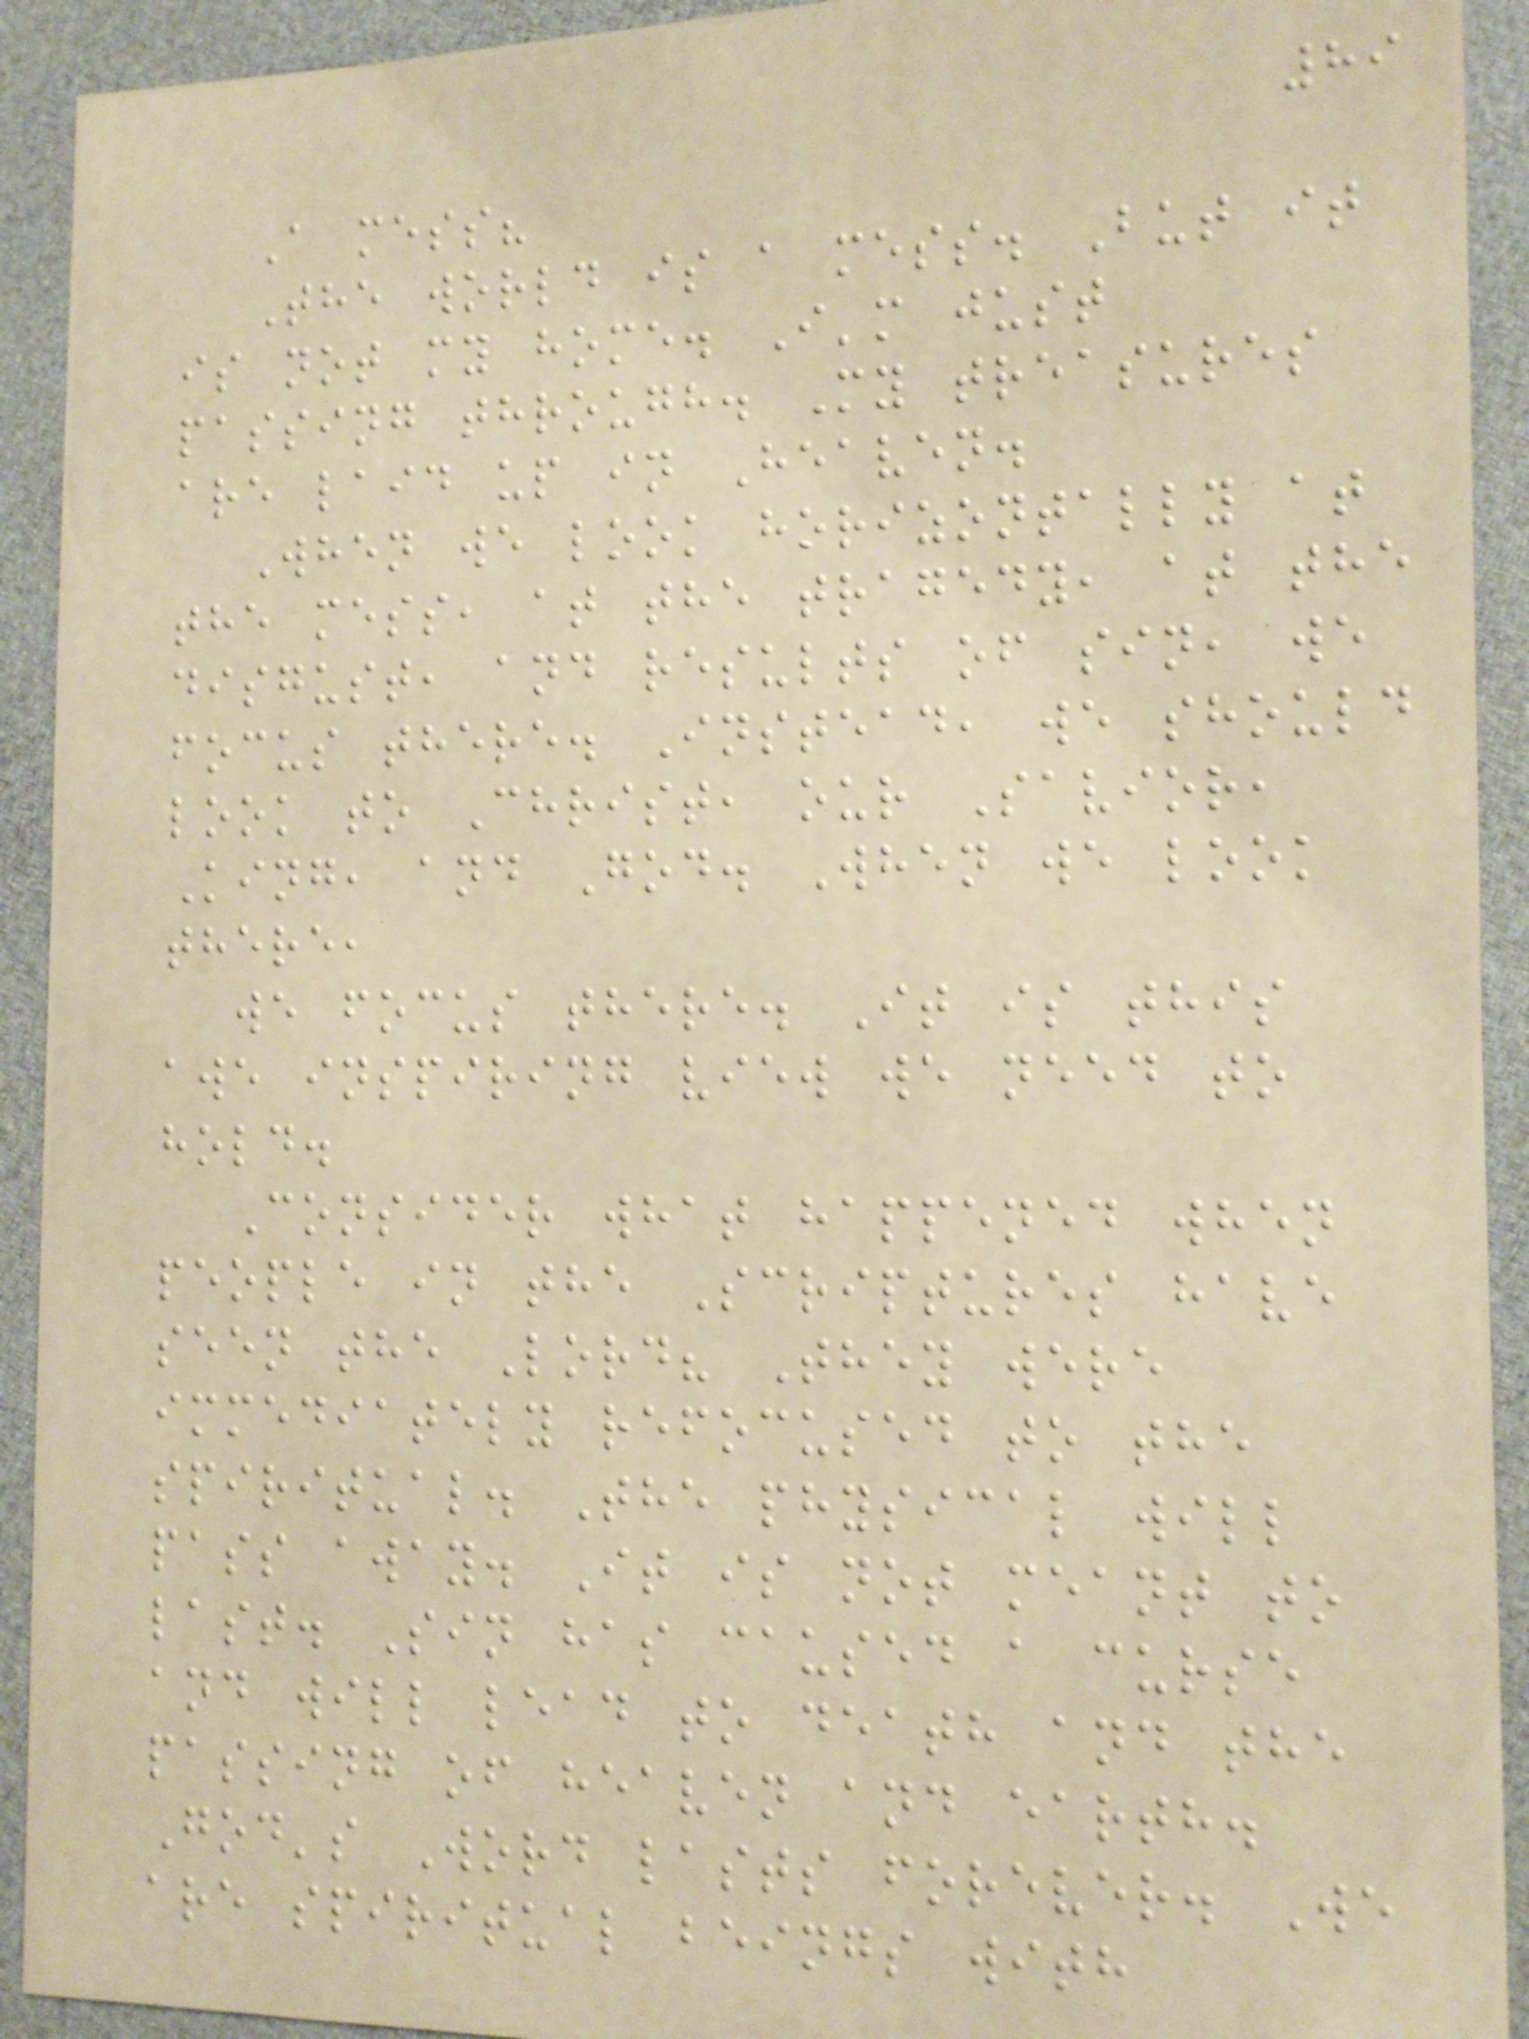89
A mess?
The world is a mess. But it
is not my home. I'm just
passing through. My treasures
are laid up in Heaven.
When we look horizontally at
the mess, at the tragedy, at the
disgust, and results of sin, we
focus there. Instead, we should
look to Christ, our Savior,
King, and God. When we look
there,
we focus there. It is this
awe inspiring view we need to
hold.
Consider what happened when
people in the Scriptures have
seen the Lord? They were
immediately refocused to the
spiritual. The physical will
pass away. It is not meant to
last. Sin has caused a curse
and will lead to death and the
passing of heaven and earth.
God's Word lasts forever. We
are spiritual beings with
